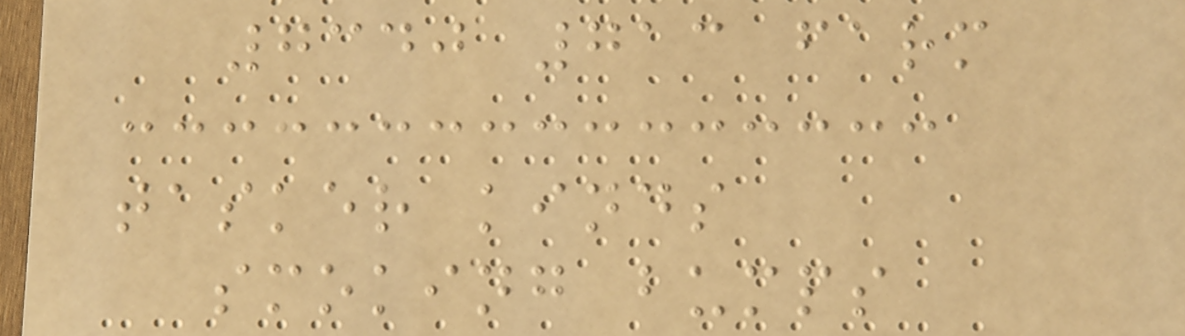7340 713 farm
tasker kinds
smoking bumps
